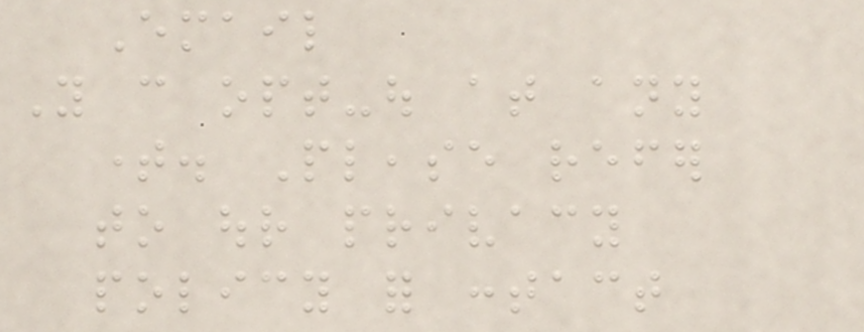Email
You can opt-out at any
time. Please refer
to our privacy
policy for contact
